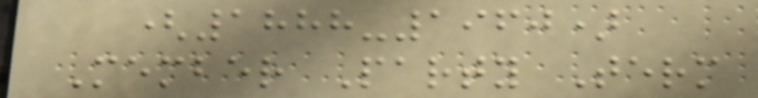(1888-1960)
Member Party Term
